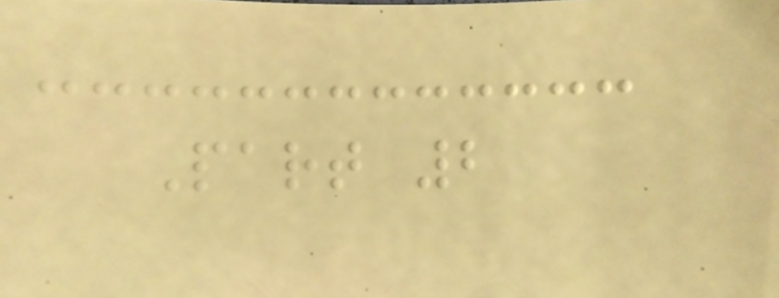Part 2
